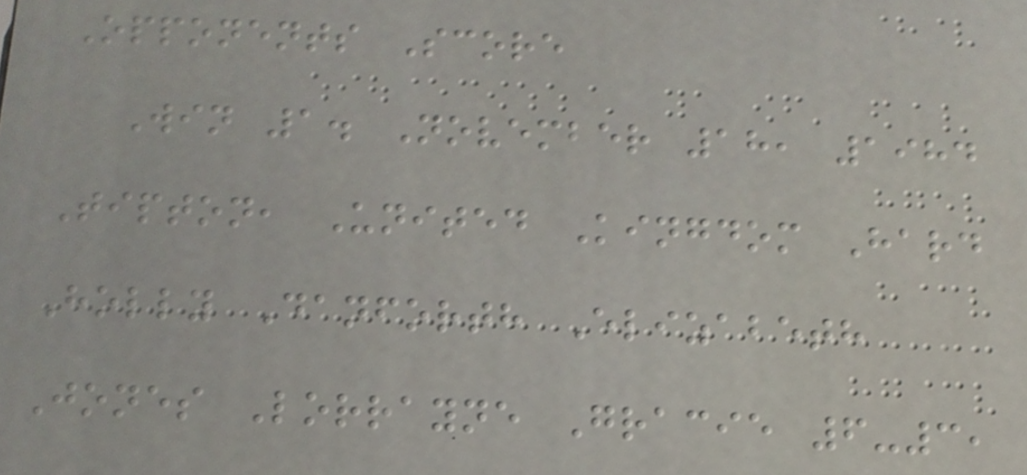Opponents Score
Win 1. November 18, 1984
Tipton, United Kingdom Hard
Holly Danforth Elizabeth
Jones Lorrayne Gracie 6-3,
